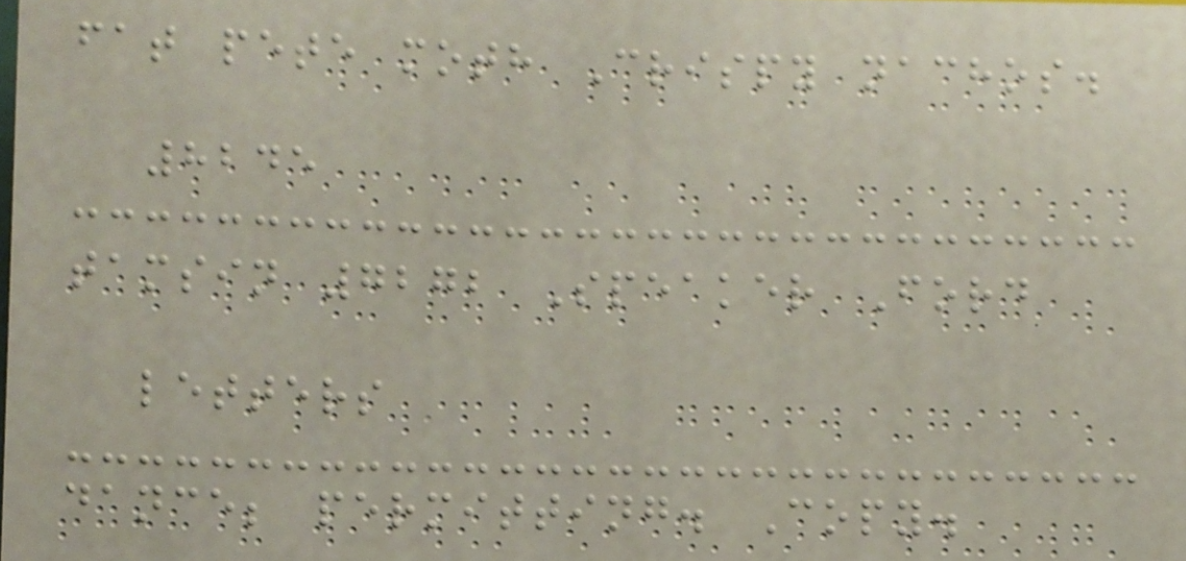fat pete moth Crispy nachos.
8245
tamsin 7272 Speaker Ford
letters
dance; permitting. Copy.
